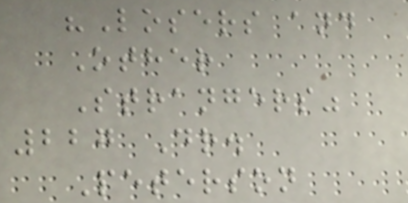"Losers and
Other
Strangers"
227 Dr.
Peterson
